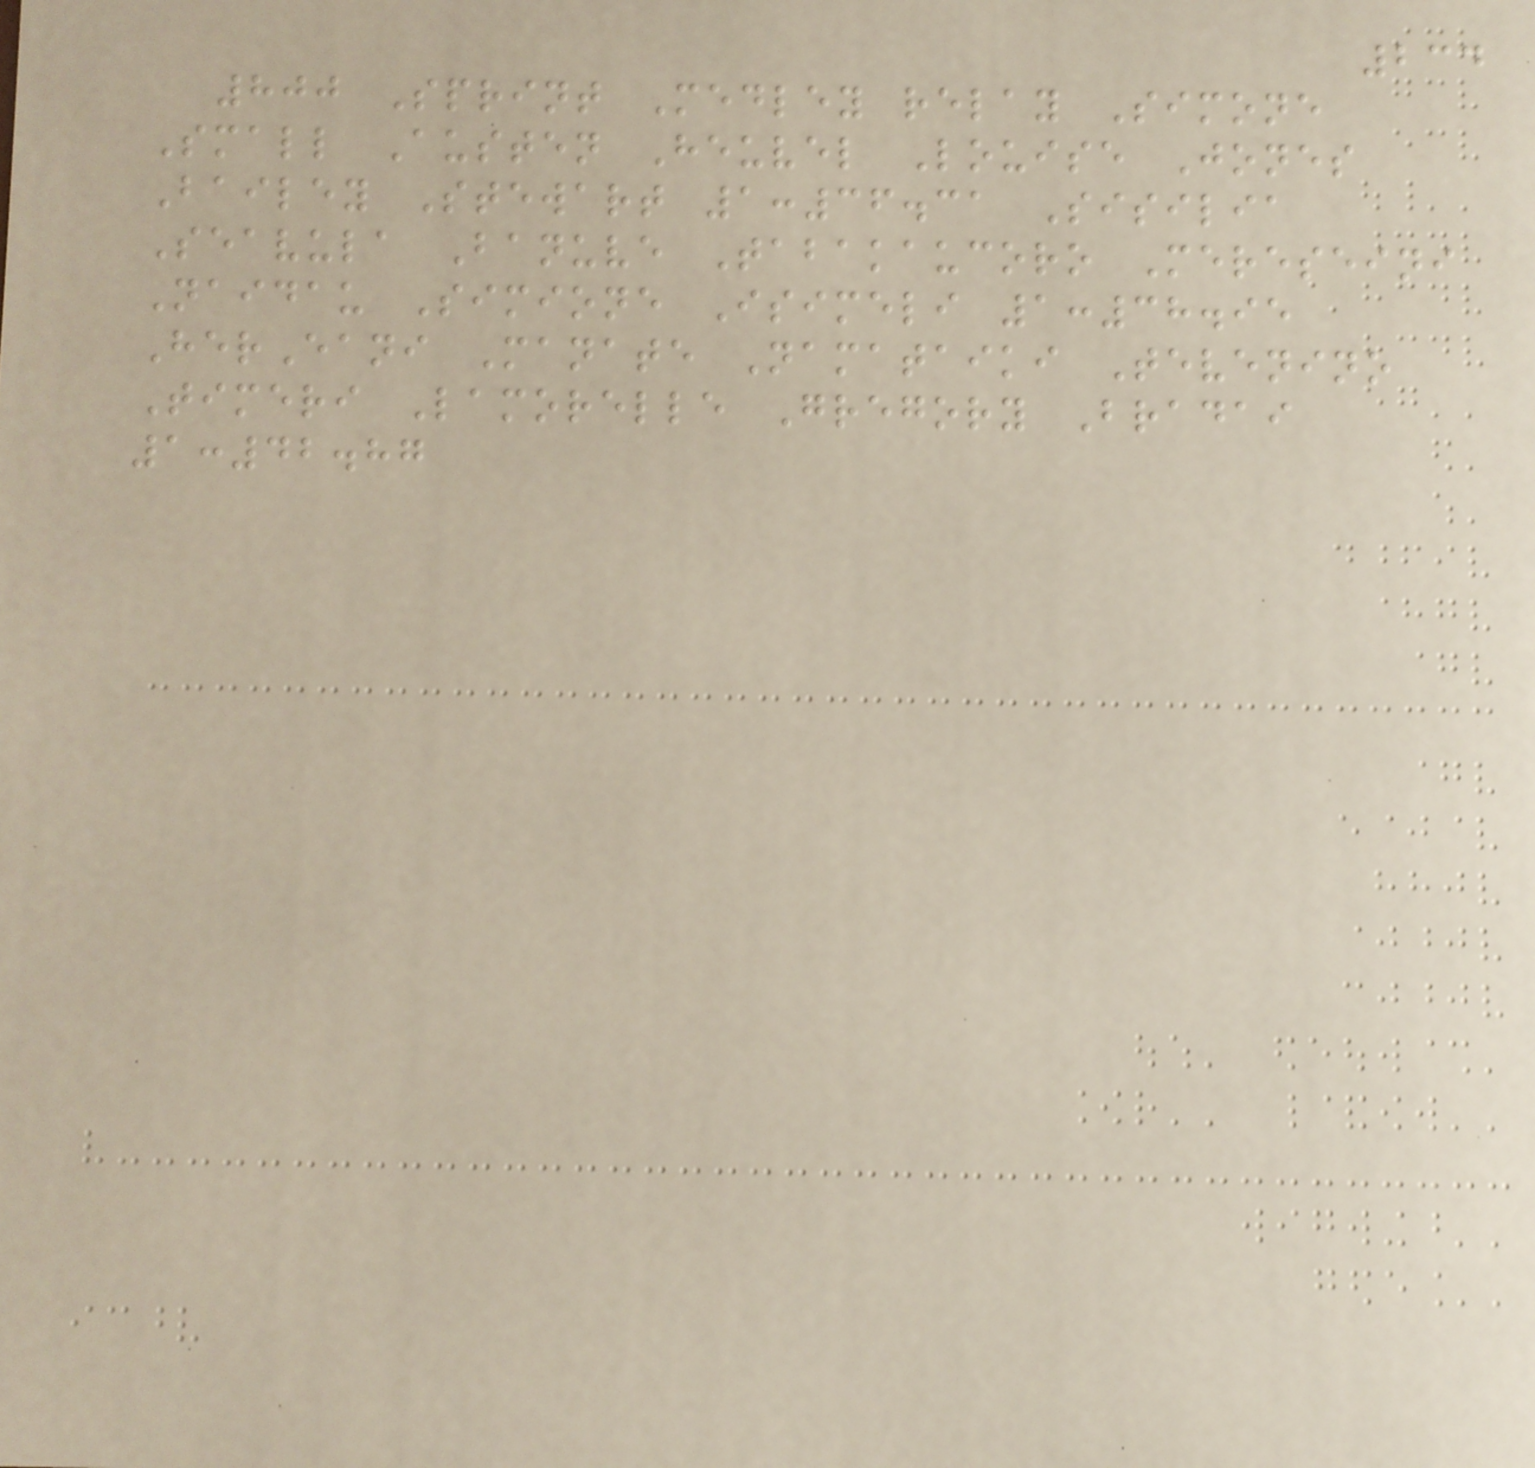234
800 Sprint Medley relay Simone
Small Austen Heuvel Louise Jones
Bailey Stewart 1:36.31 Sisilia
Seavula Banuve Tabakaucoro Mereseini
Naidau Simione Isimeli 1:38.95
HerEani Manate Namataiki Tevenino
Timeri Lamorelle Gregory Bradai
1:42.87
